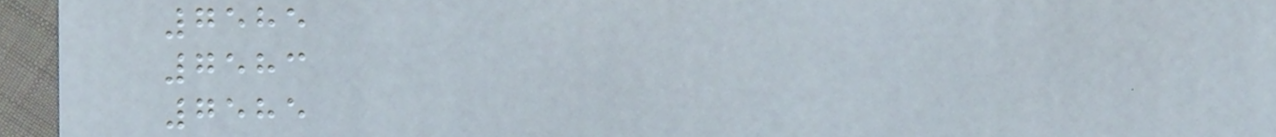7585
7583
7585
